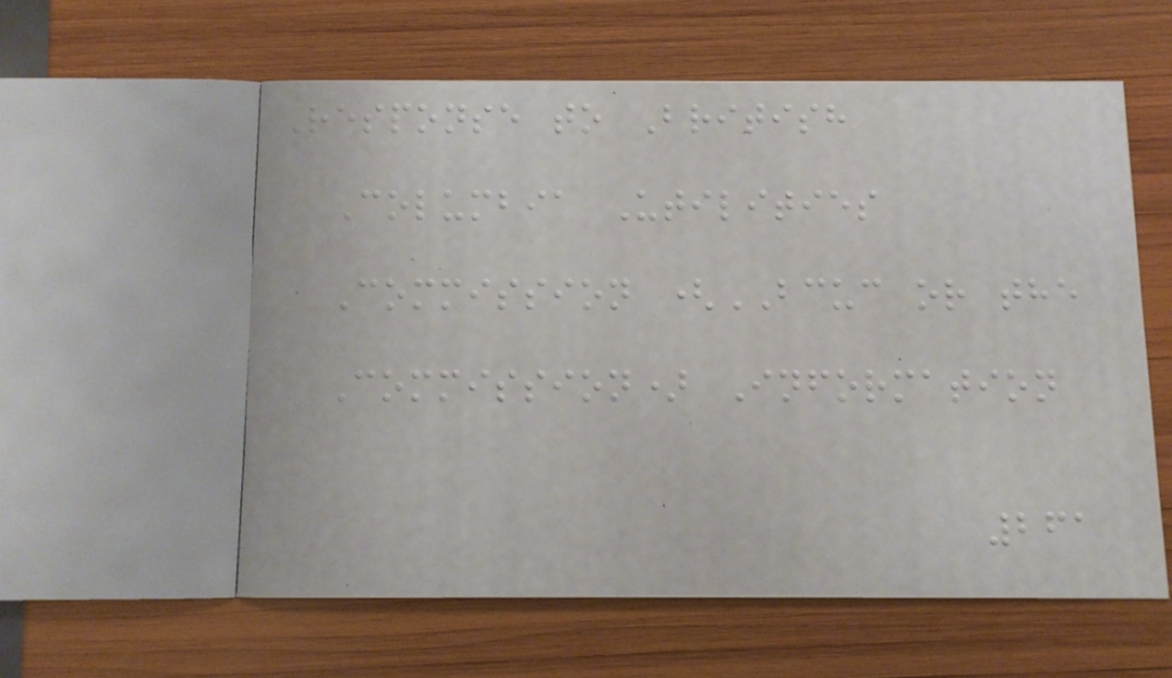Response to British
Columbia Utilities
Commission (BCUC or the
Commission) Information
261
